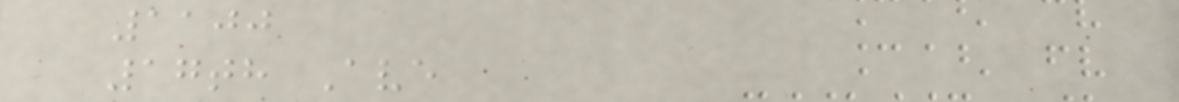1100
17th Ave
